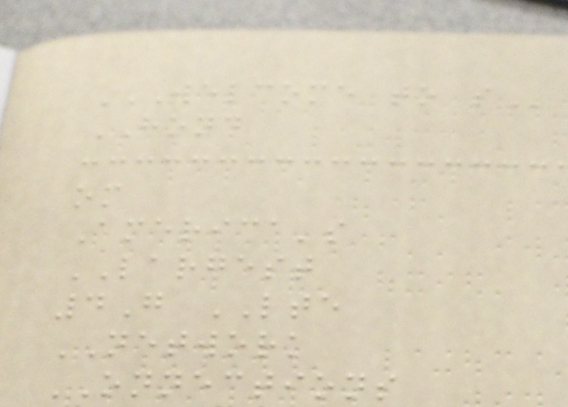WELCOME TO S
HOND
om
America's
LARGEST
4G LTE
NETWORK
ONNECTIONS
